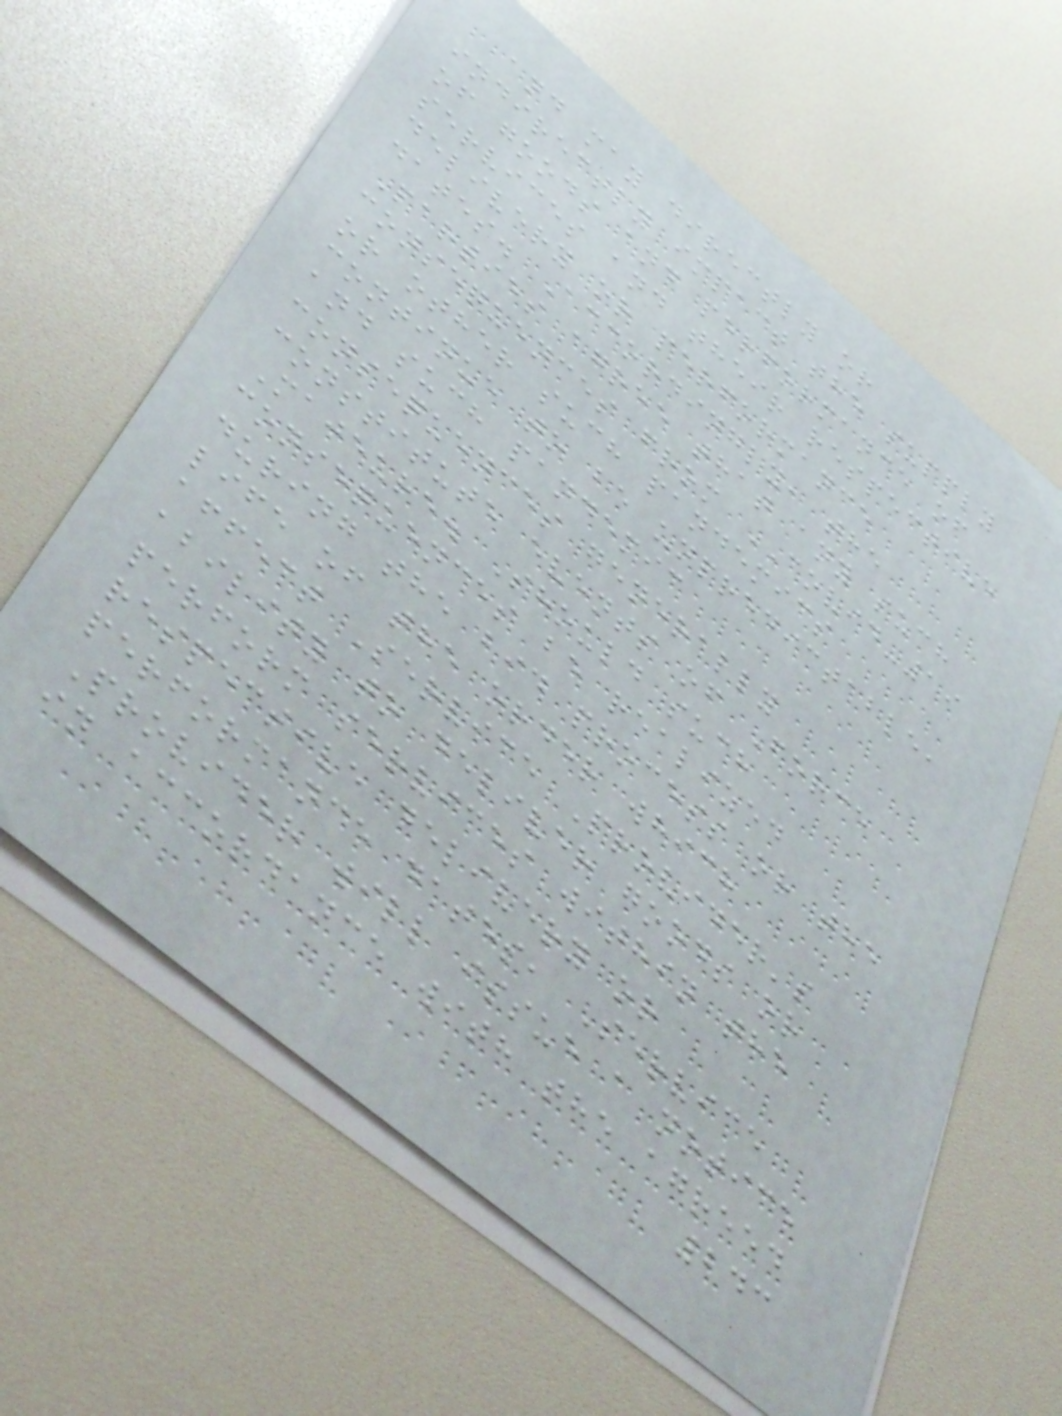and may directly or
indirectly impact the supply
of goods and performance of
services and their respective
delivery or performance
dates. Accordingly, the
Parties agree that any such
consequences from COVID-19
or other such pandemics
continue to be unpredictable,
and such pandemic
consequences generally
constitute events of Force
Majeure. Should such
consequences be realized
during the bid process or the
life of the order which
affect Service Provider's
ability to deliver goods or
perform services within the
respective delivery or
performance dates, Service
Provider will issue a notice
in accordance with the agreed
243
